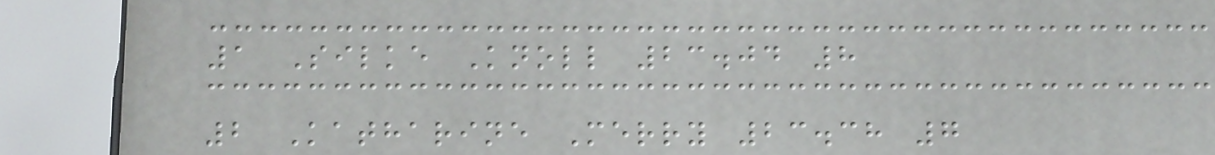1 Silke Knoll 23.04 8
2 Katharine Merry 23.38 7
